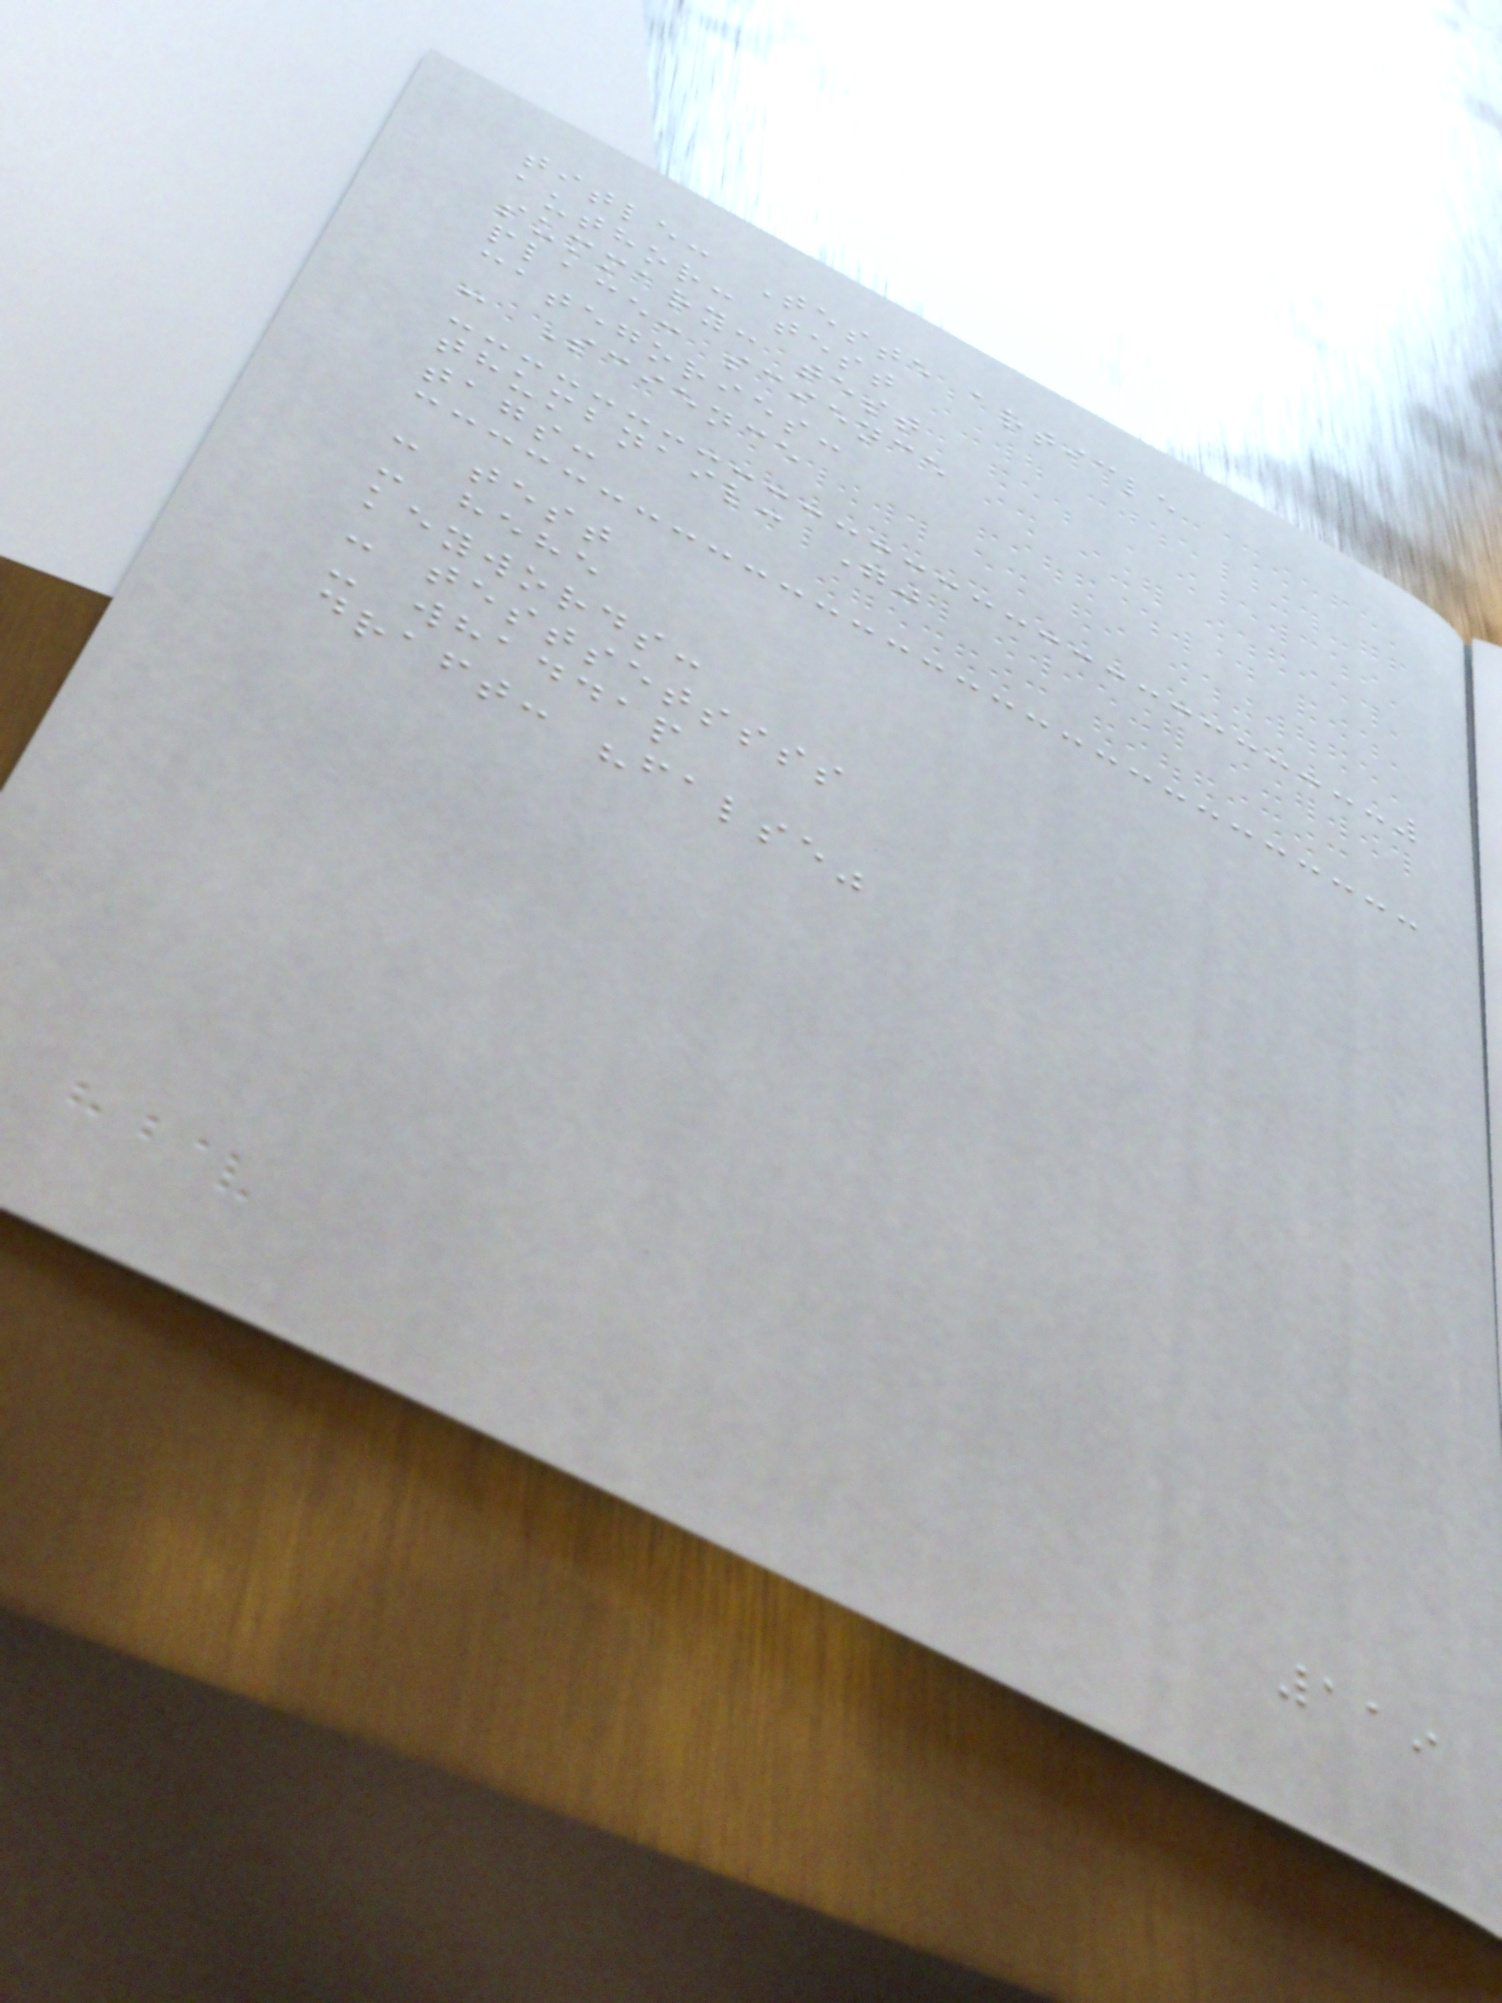title: Teste article
author: test
summary: test
place: science
categories:
- Science
thumbnail: ""
tags:
- test
- hehe
keywords:
- testsetssss
- whaddap
draft: "false"
119
